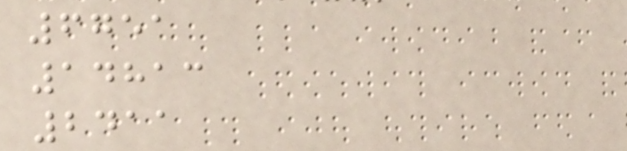6751
14813
2411
